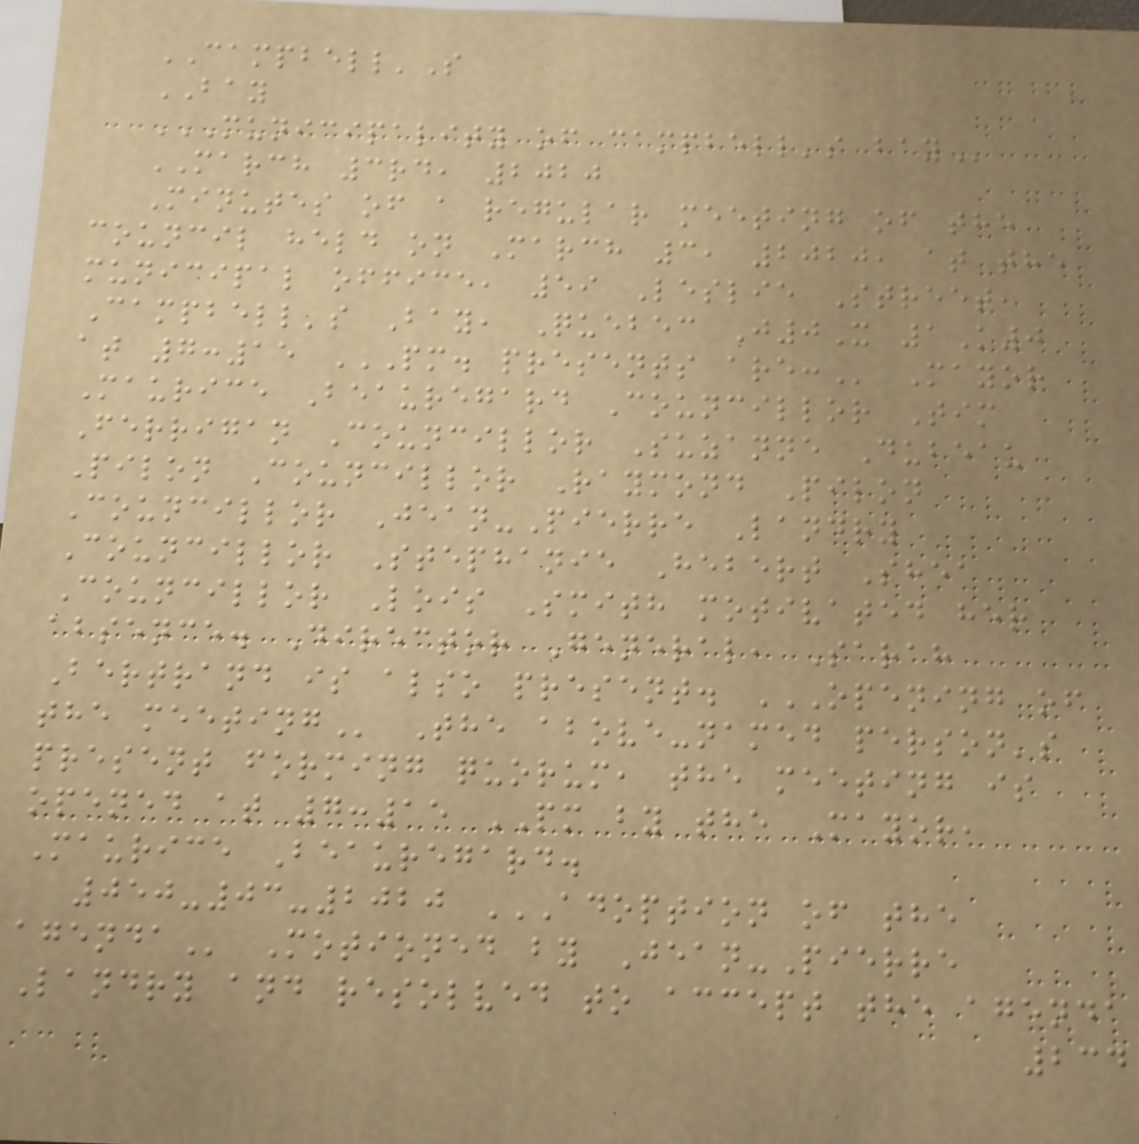CAMPBELL'S
BAY
MUNICIPALITY OF CAMPBELL'S BAY
MARCH 3rd, 2020
Minutes of a regular meeting of the
council held on March 3, 2020, at the
municipal office, 59 Leslie Street,
Campbell's Bay, Quebec J0X 1K0
at 7:15 PM. PRESENTS ARE: Mayor
Maurice Beauregard Councillor Tim
Ferrigan Councillor Suzanne Dubeau
Pilon Councillor Raymond Pilon
Councillor Jean-Pierre Landry
Councillor Stephanie Hebert Shea
Councillor Lois Smith motivated her
absence. Director General, Sarah
Bertrand is also present. OPENING OF
THE MEETING The above-named person's
present forming quorum, the meeting is
opened at 7:15 PM by the Mayor,
Maurice Beauregard.
050-03-2020 ADOPTION OF THE
AGENDA Motioned by Jean-Pierre
Landry and resolved to accept the agenda
234
